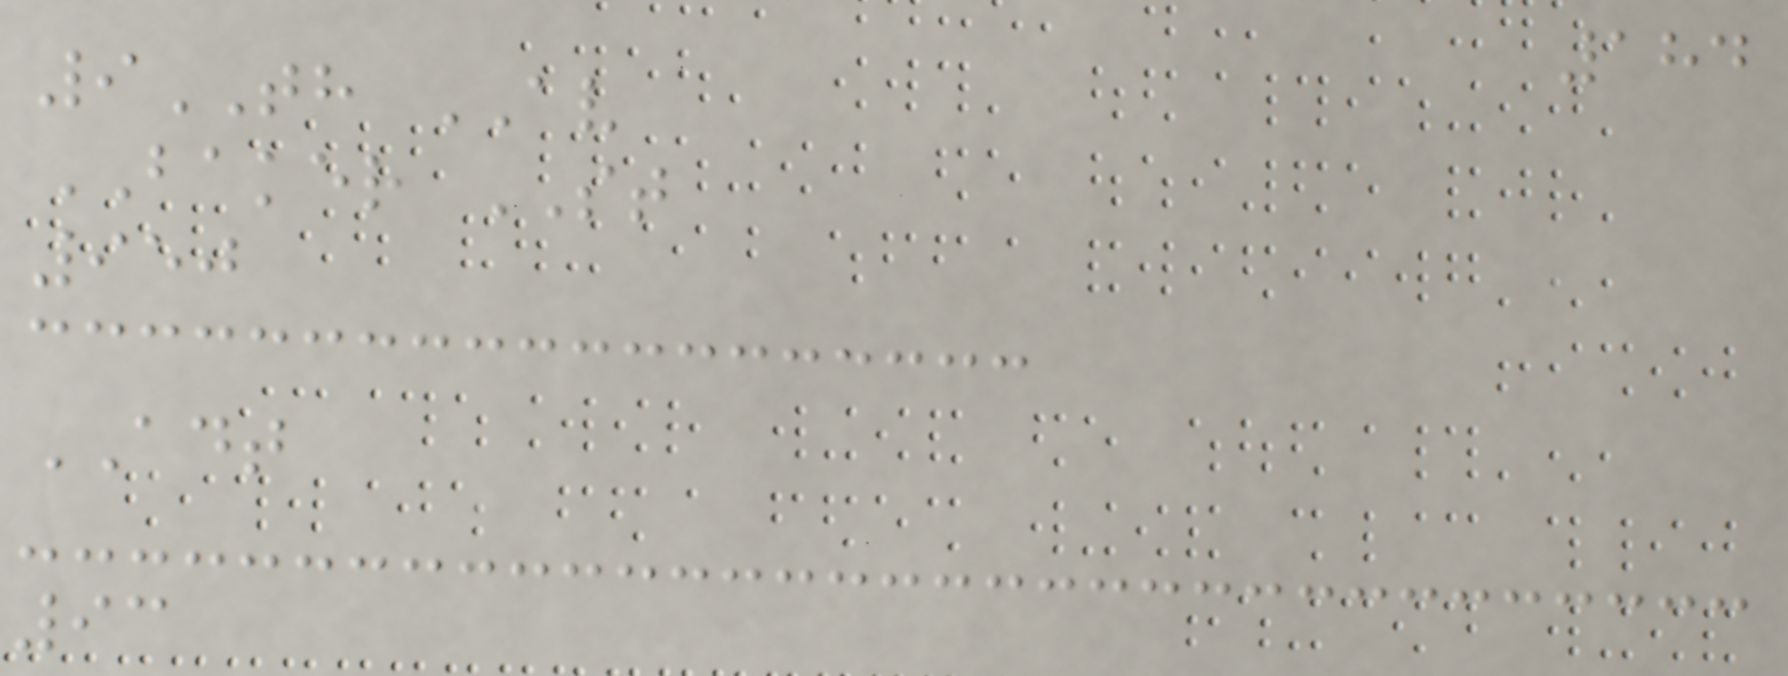184
9TH AV
BAKER ST
950
ADT
93
